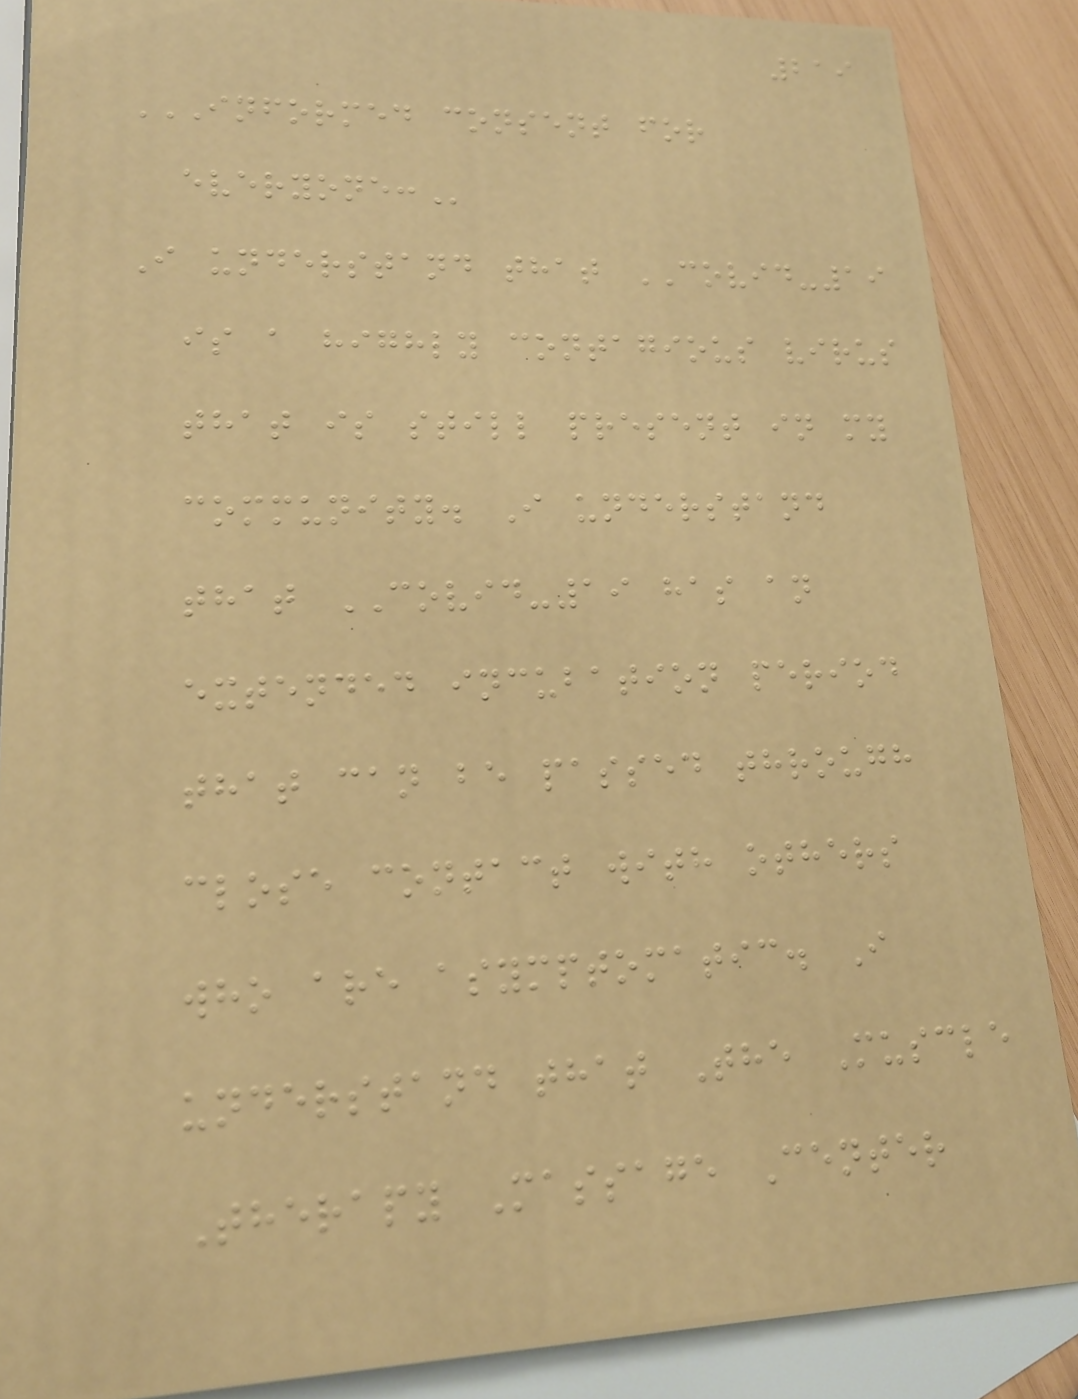219
INFORMED CONSENT FOR
EVERYONE:
I understand that COVID-19
is a highly contagious virus
that is still present in my
community. I understand
that COVID-19 has an
extended incubation period
that can be passed through
close contact with others
who are asymptomatic. I
understand that The Muscle
Therapy Massage Center
